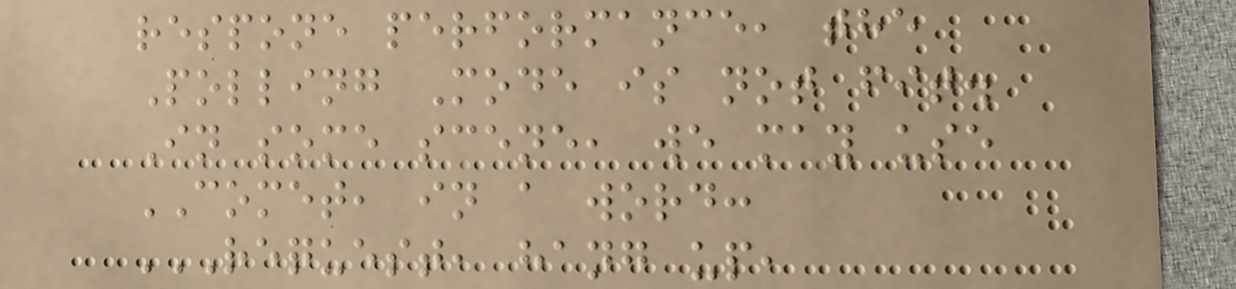respone performance, the
Polling Mode is not fit.
In some scene, we may use
COMET, in a word:
REQUEST, HANG UP,
